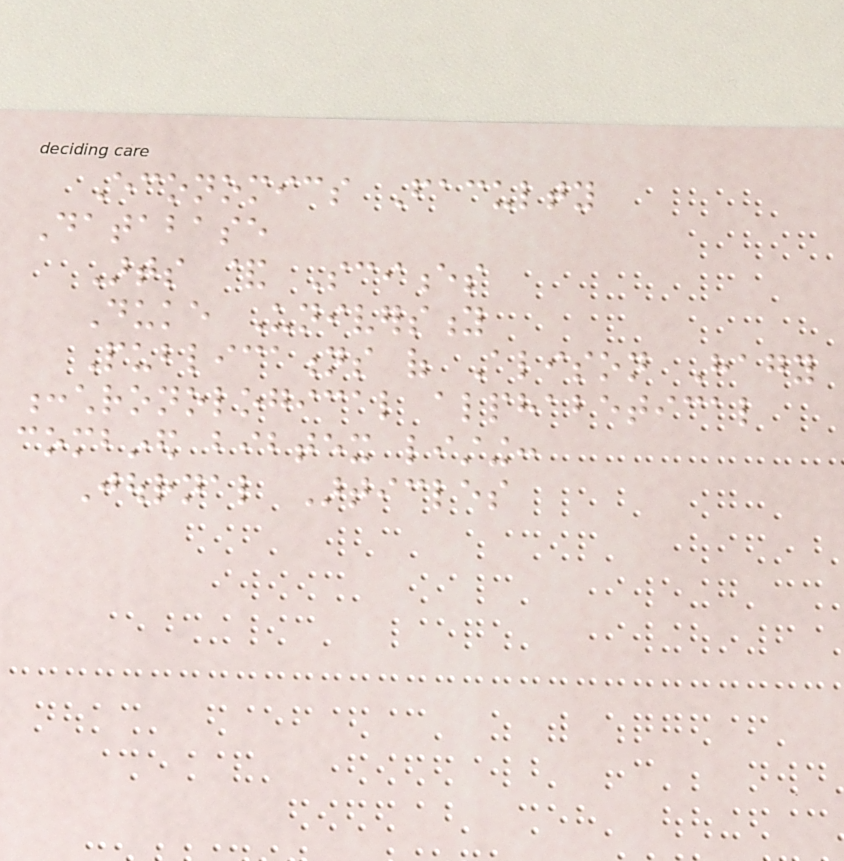Economics Faculty
Database
Arts & Sciences
Duke University
Publications of Alison Hagy
:chronological alphabetical
combined bibtex listing:
Journal Articles
